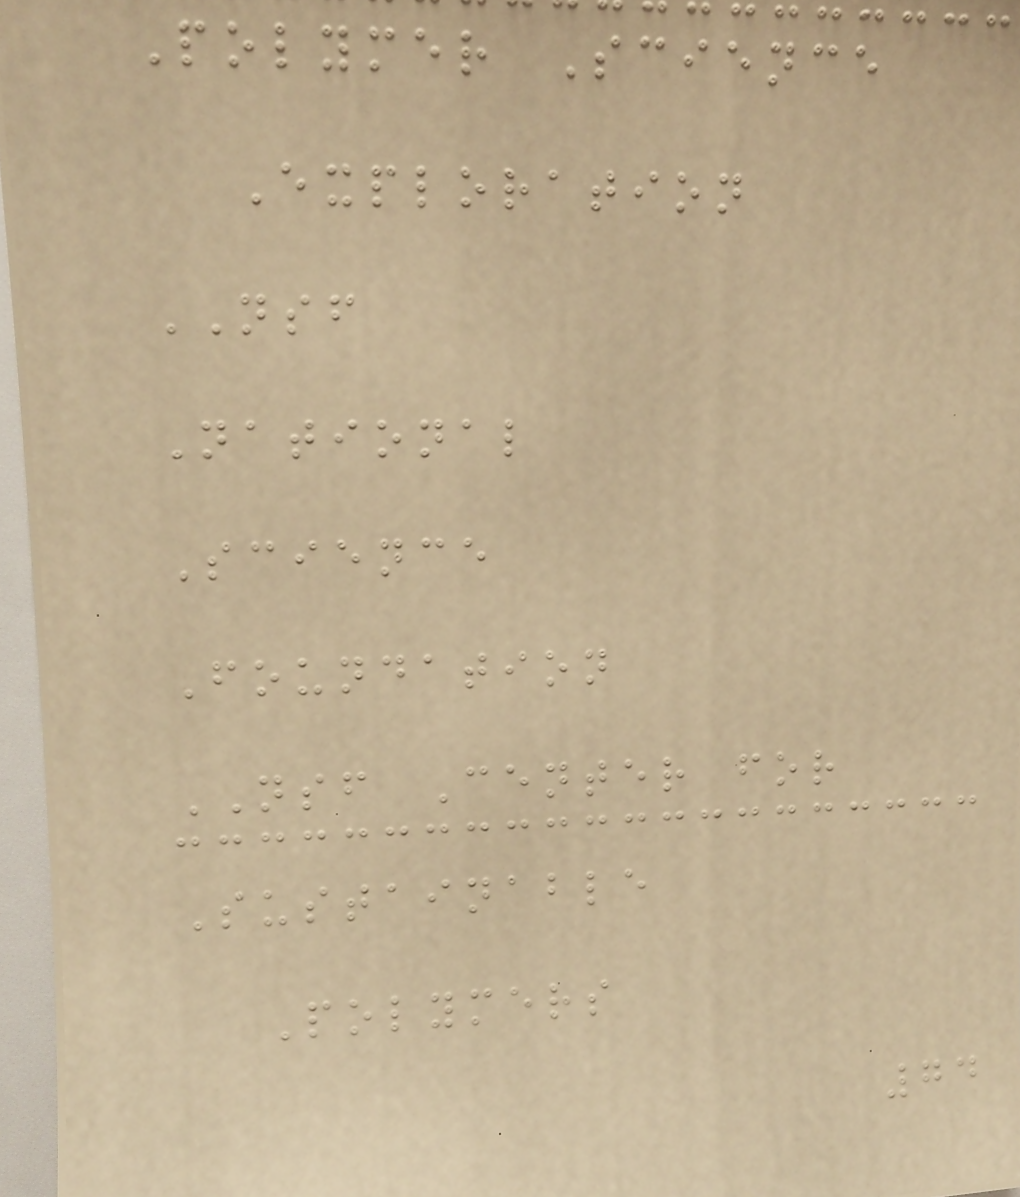Polymer Science
Exploration
NSF
National
Science
Foundation
NSF Center for
Sustainable
Polymers
74
